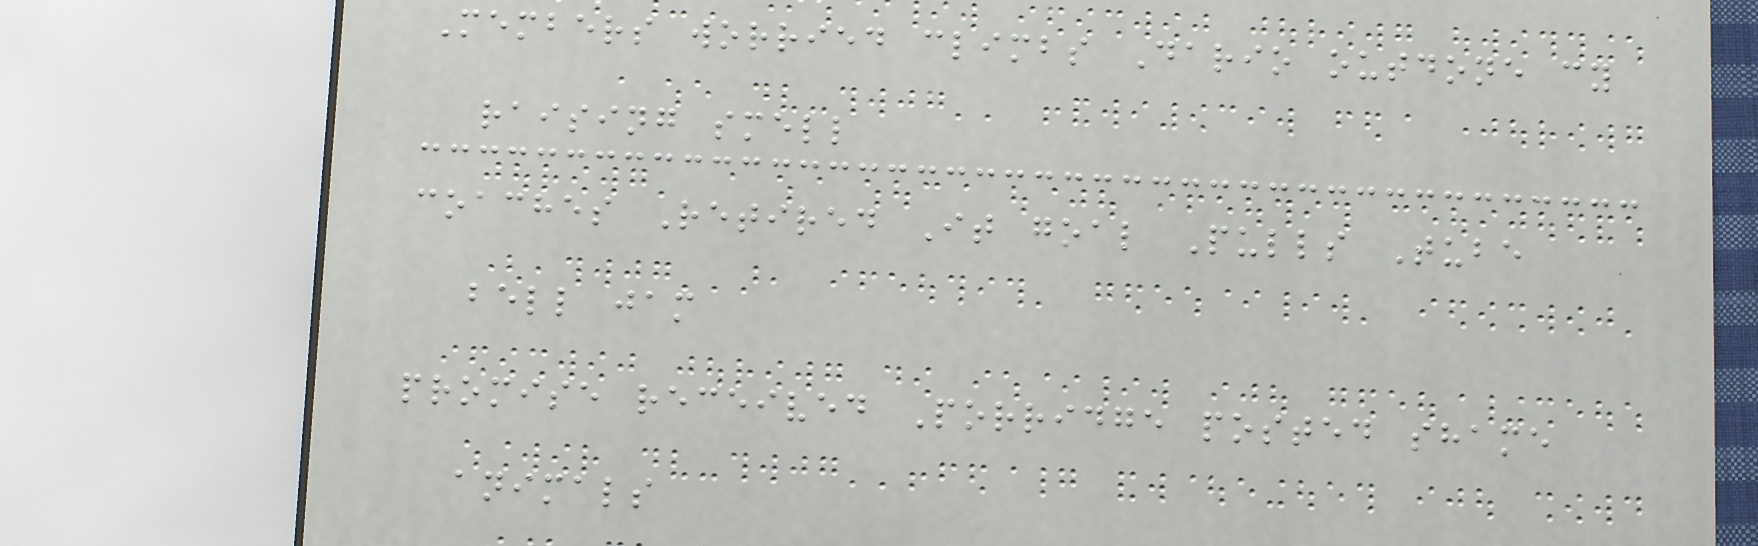Members worried climbs Dario outdone cy
raising smell
coaches Retired It goal Pulls Tube
bell jam
promise received Porridge posted shame
animals
